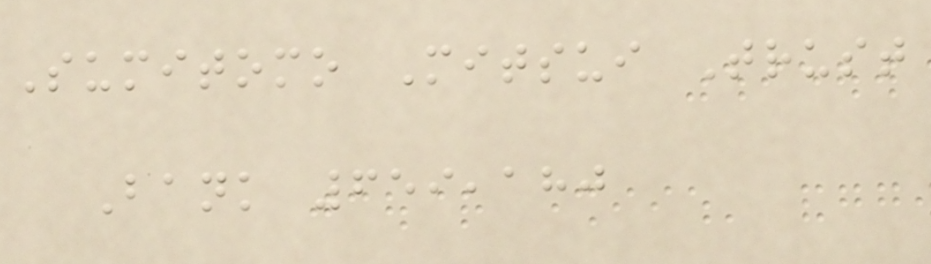Sumitomo Mitsui Trust
Bank 659,180
